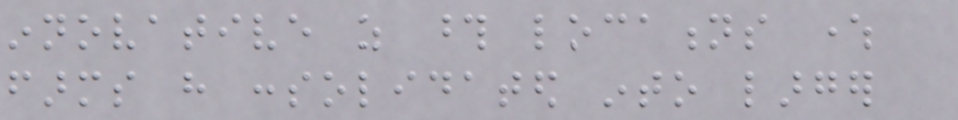innovative as those locations where
farms have consolidated into larger
